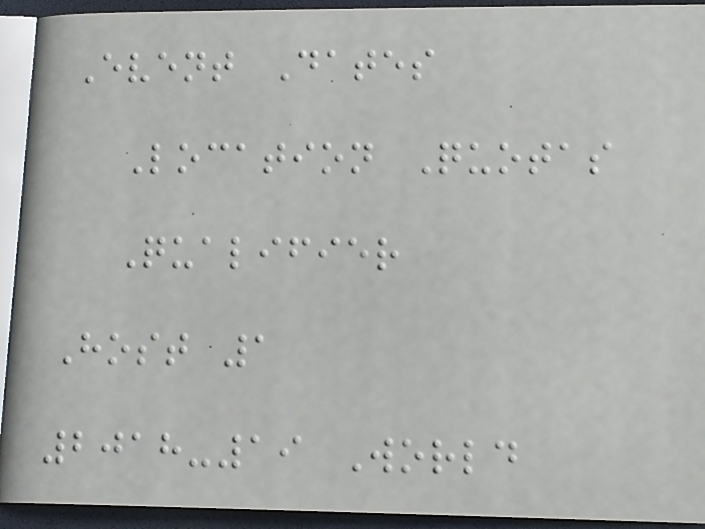Event Dates
Location Quotas
Qualifier
Host 1
2018-19 World
